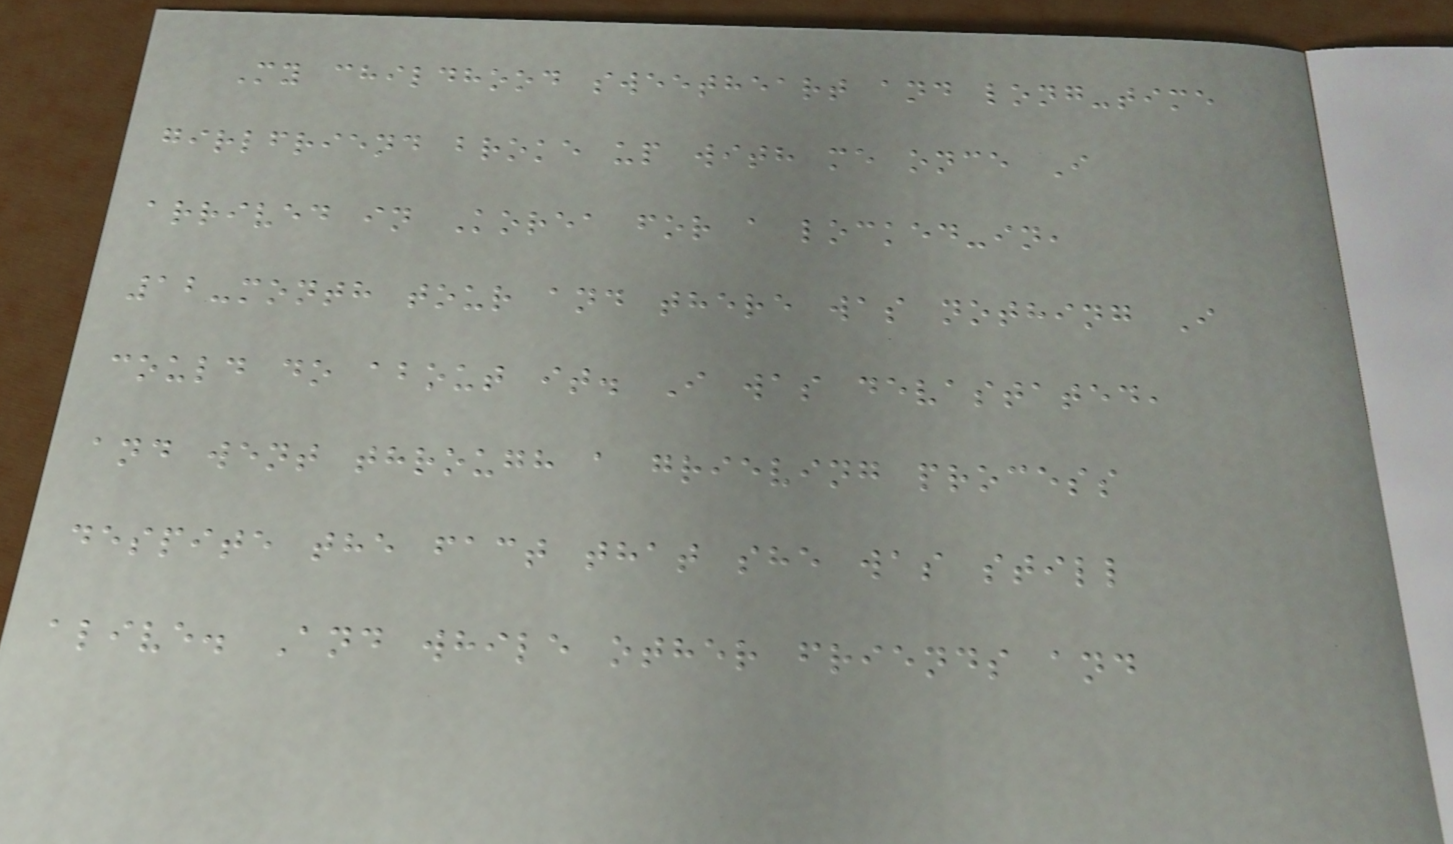My childhood sweetheart and long-time
girlfriend broke up with me once I
arrived in Korea for a locked-in,
12-month tour and there was nothing I
could do about it. I was devastated,
and went through a grieving process
despite the fact that she was still
alive. And while other friends and
